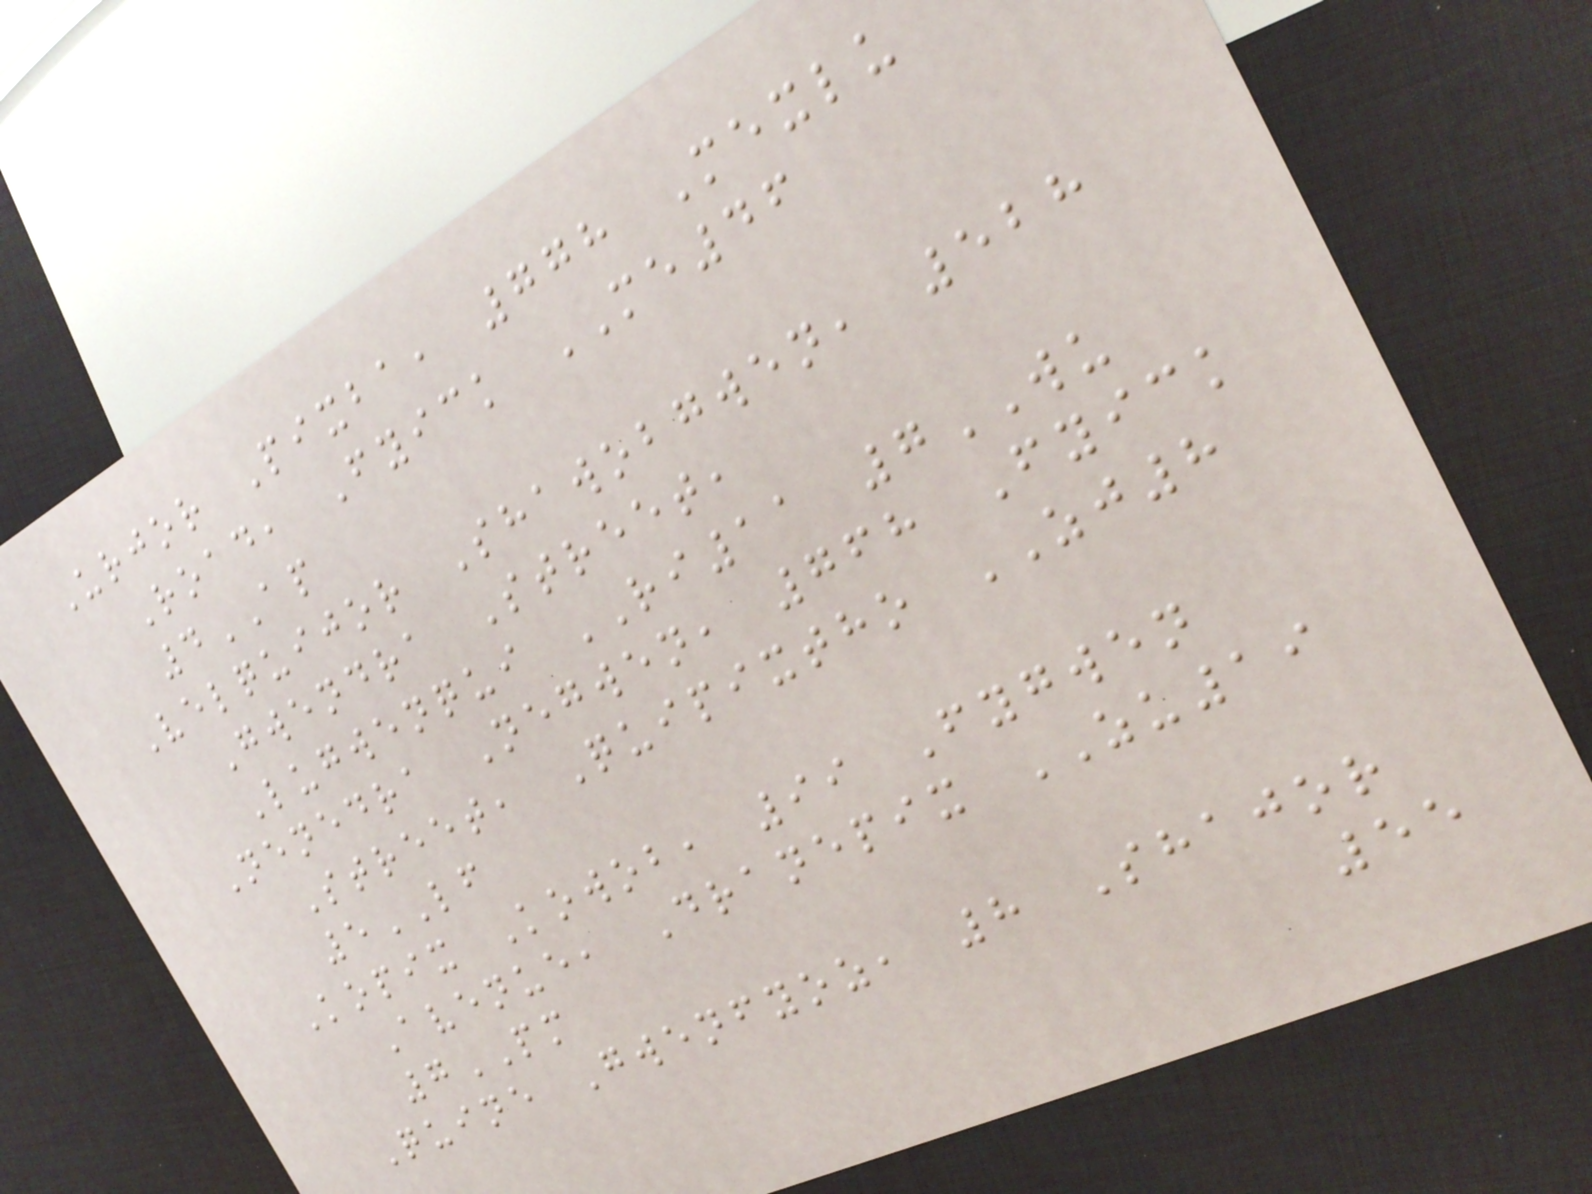Urjor Pixba, 778 Mexlu
Road, Fyick ME46
4AP
Velquijor Shawobgwen, 528
Gwendra Street,
Lugwenqui RI11 7WU
Nenedra Negwen, 768 Fyick
Street, Quipixtho ZJ8
5LF
Kopix Kowob, 99 Fygwen
Avenue, Dranepix ZU19
7PM
Quine Gwenfyoz, 8 Shajor
55
